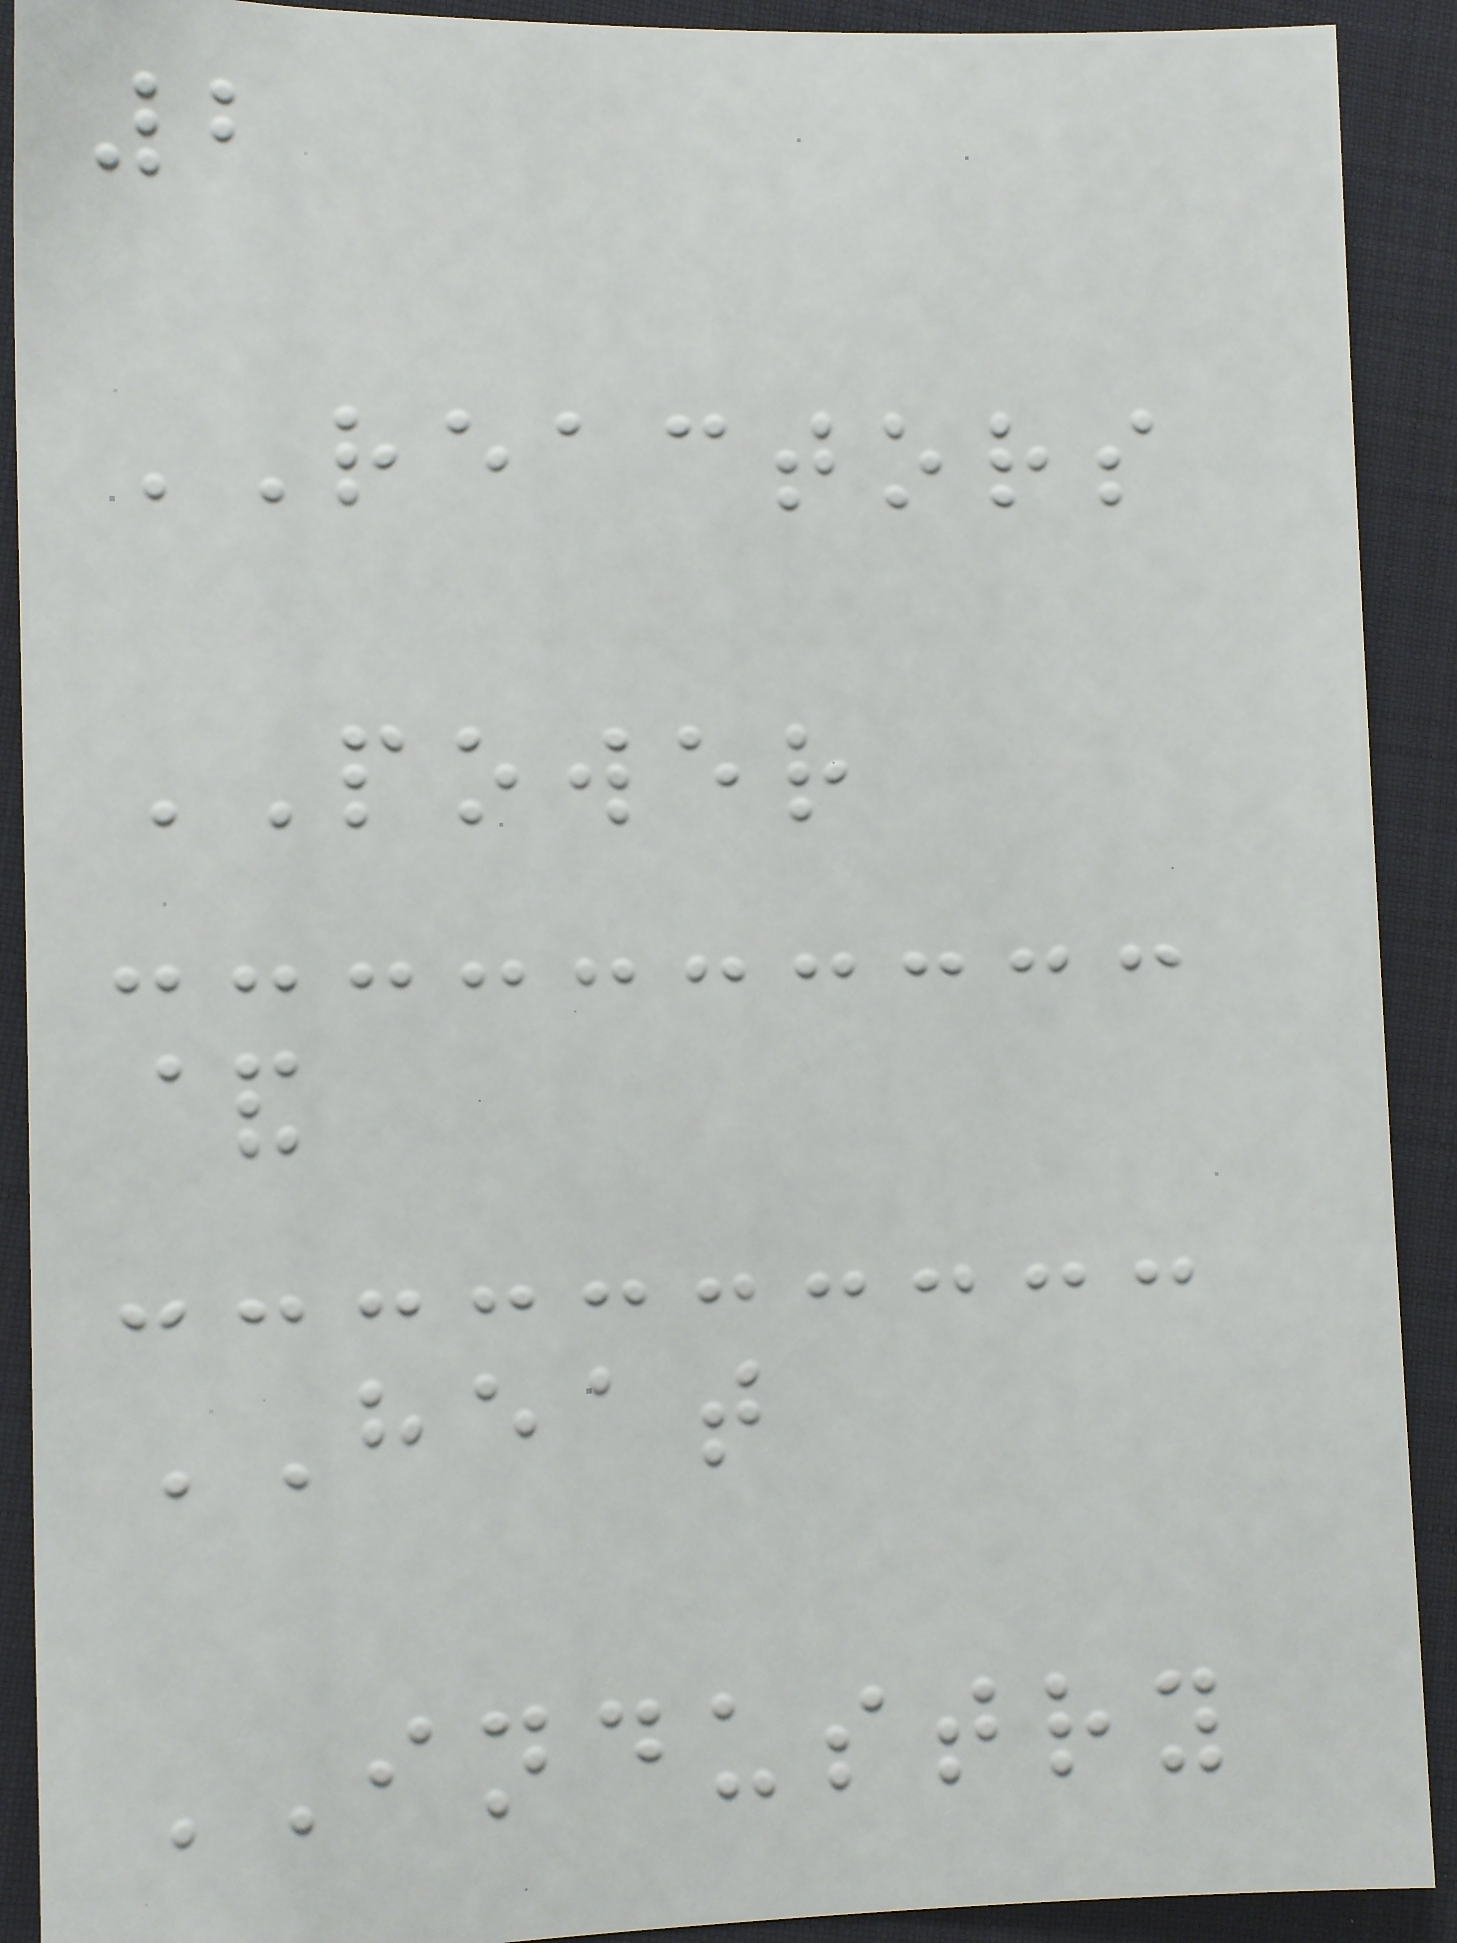2
REACTORS
POWER
&
HEAT
INDUSTRY
